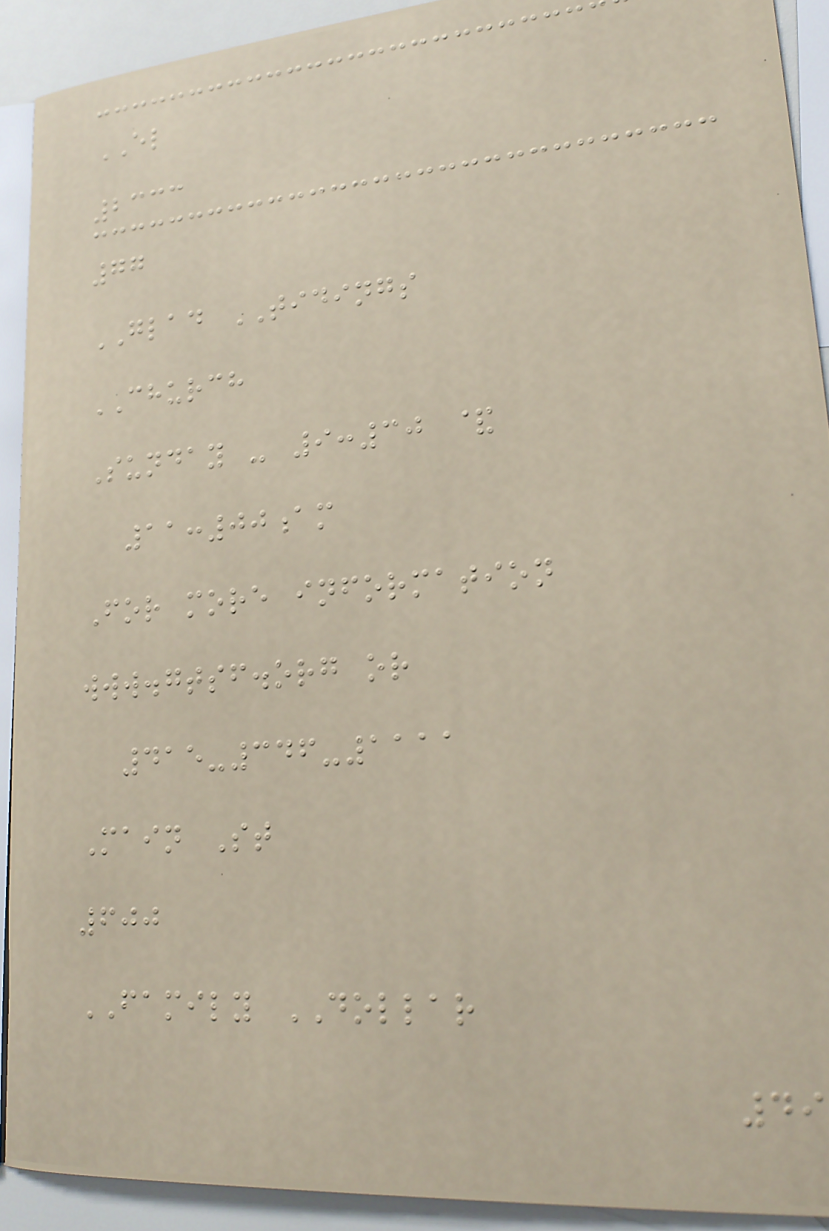EL
2333
77
GLAD TIDINGS
CHURCH
Sunday - 9:30 &
11:00am
For more information
www.gtsf.org or
415-346-1111
Main St
600
FAMILY DOLLAR
49
